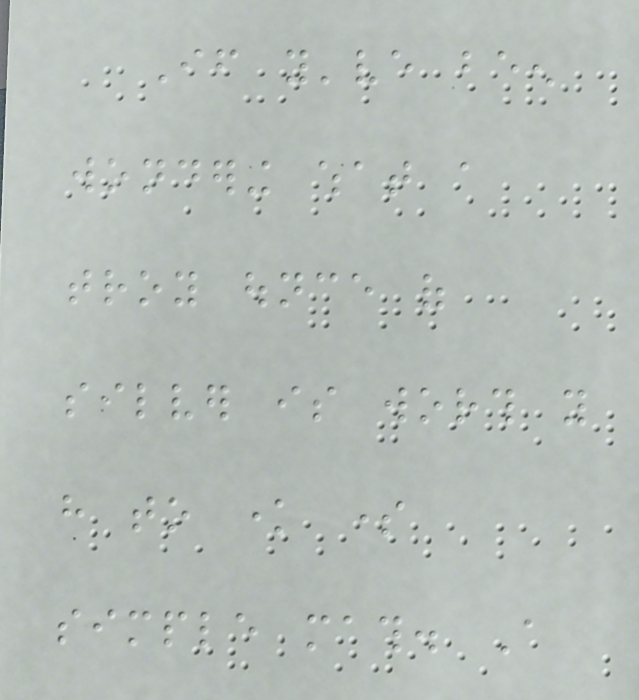If you've been
wondering what a
troy ounce of
silver is worth you
have to know some
simple math. A
